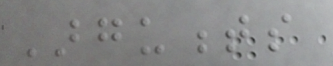Arguments
